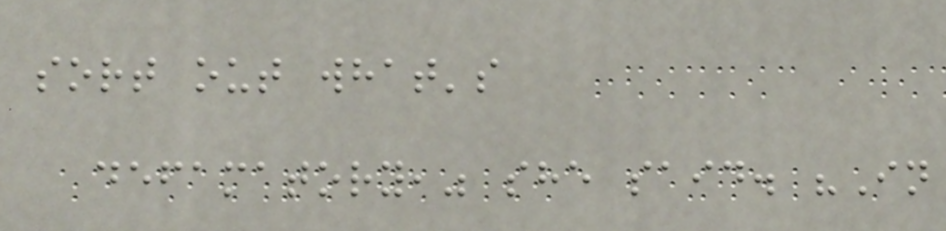sort out what's
defamatory," she said. "In
